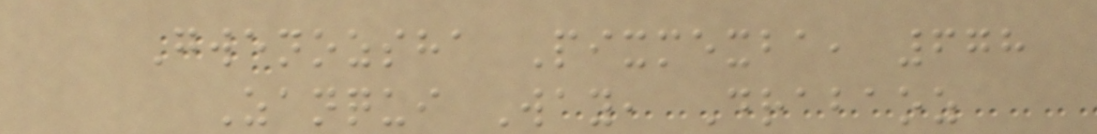Gwenozsha Pixmexba, 678
Zanqui Way, Drabaoz
